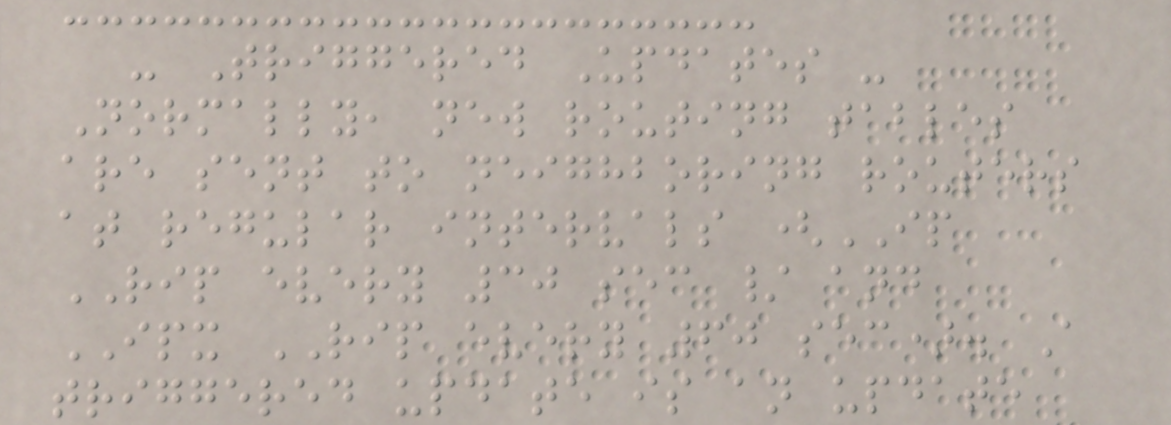- Triggered Updates -
Normally, new routing tables
are sent to neighboring routers
at regular intervals (IP
RIP every 30 sec / and
IPX RIP every 60 sec). A
triggered update is an update
